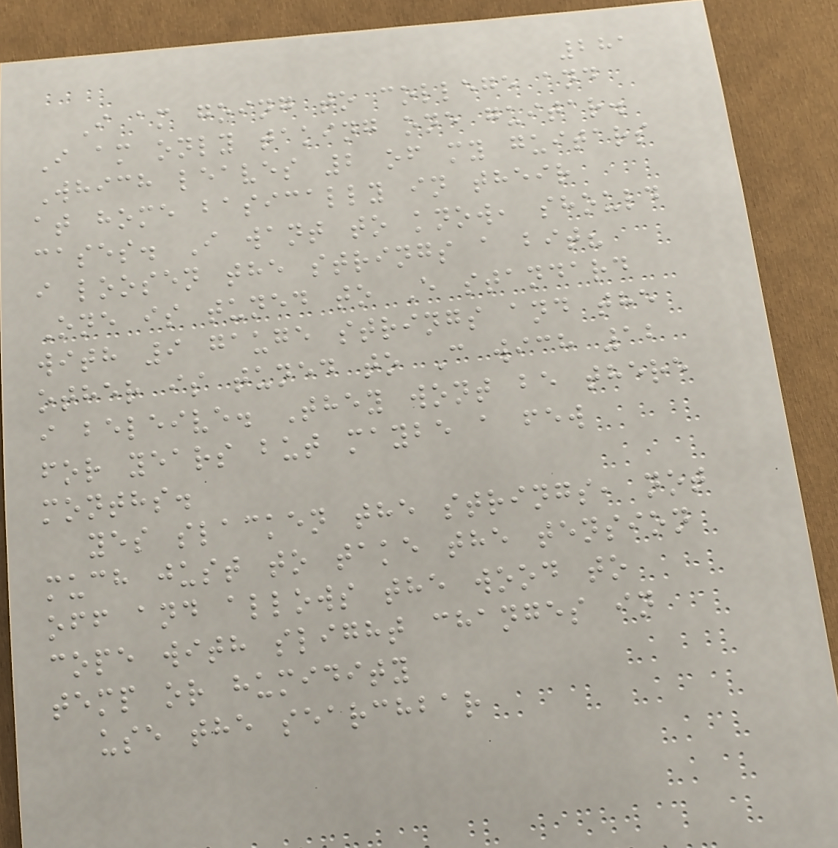281
I am going to college and
I am only taking one guitar.
Which leaves 2 of my guitars
at home basically in their
cases. I want to know, should
i loosen the strings a bit?
One is tuned to E standard
with 9 gauge strings and the
other is tuned to C wich 12
i beleive. They wont be there
for years but maybe a few
months.
yes slacken the strings, not
much just to take the tension
off and allows the wood to
cope with slight changes in
temp or humidity
use the searchbar
